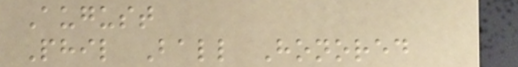August
Phil Ball Honored
